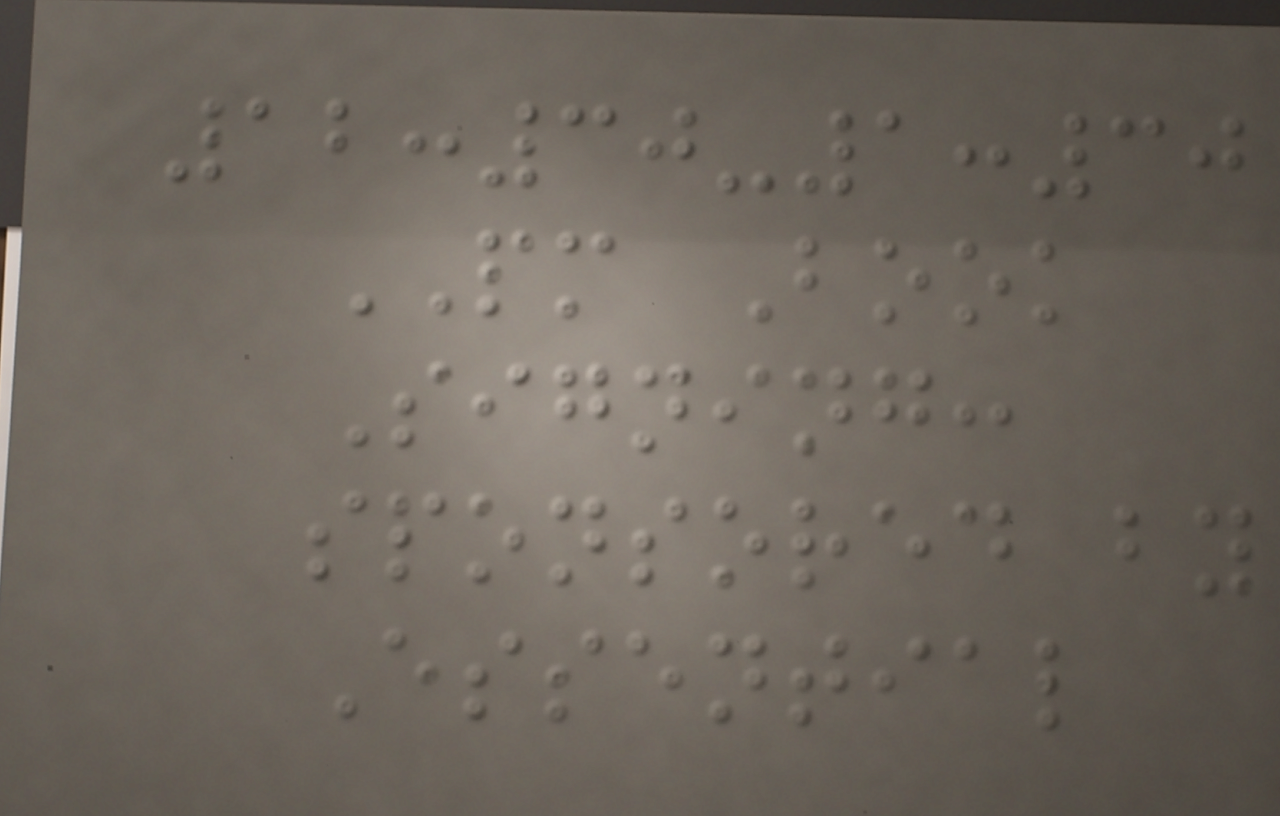12:30-1:30
PM Book
Signing:
sponsored by
Essential
